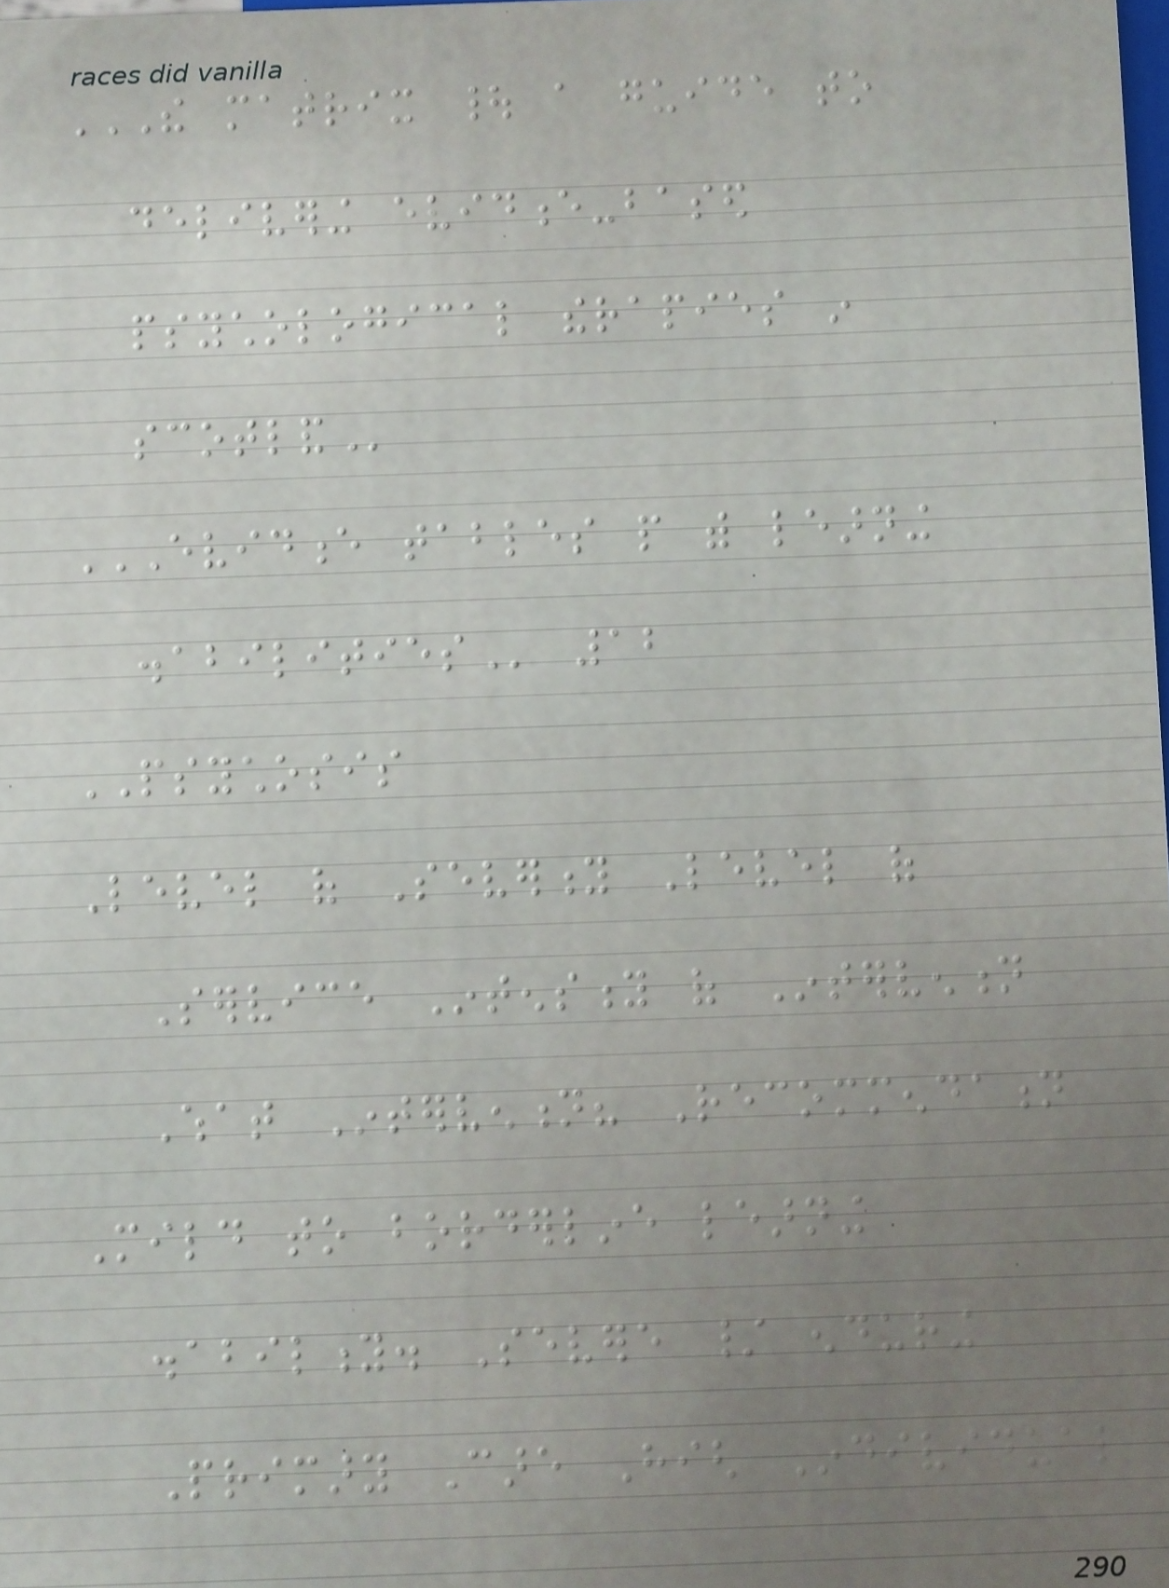THE MATRIX | A GUIDE TO
DELIVERING EVIDENCE-BASED
PSYCHOLOGICAL THERAPIES IN
SCOTLAND
EVIDENCE TABLES PEOPLE WITH LEARNING
DISABILITIES 12
PSYCHOSIS
Level of Severity Level of
Service Intensity of Intervention
What Intervention? Recommendation
Mild to borderline learning
disability. Severe / enduring
Primary Care High Individual
